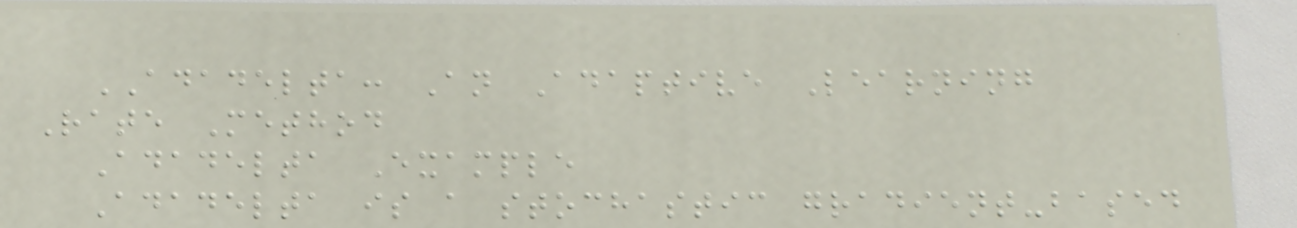ADADELTA: An Adaptive Learning
Rate Method
Adadelta Example
Adadelta is a stochastic gradient-based
